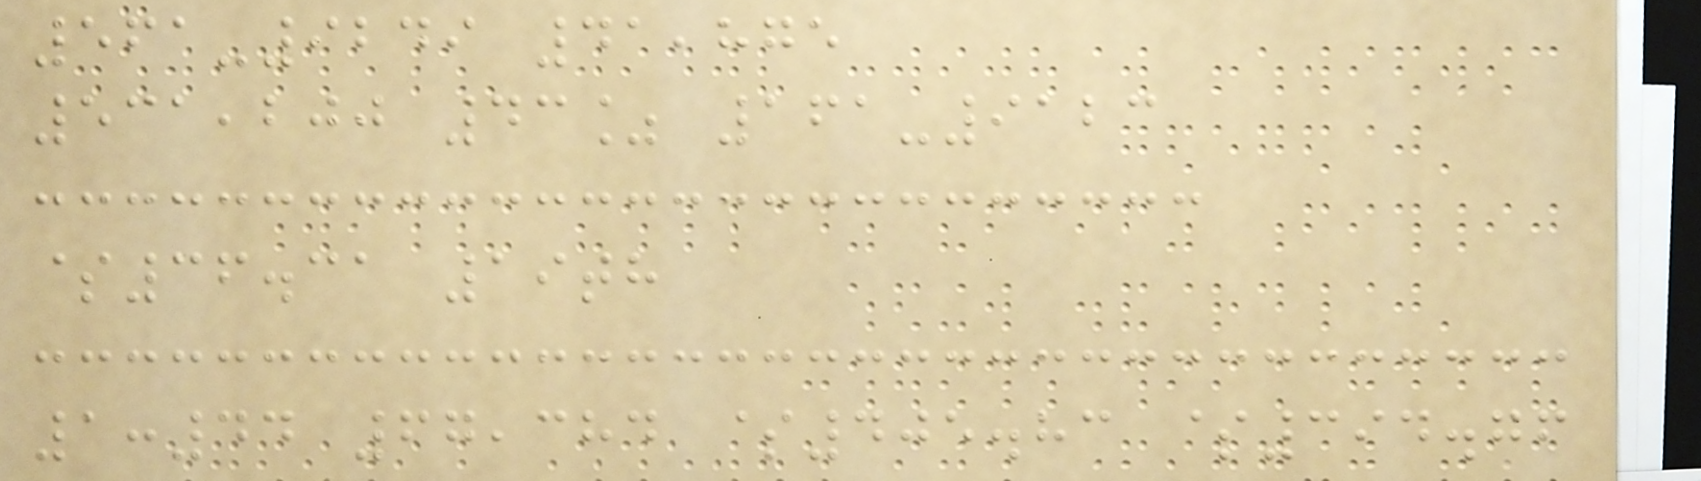561-9249 41,875
531,200 43% 161-9123
$36.31 19th
1:44 67,384 $405.83 $394.76
